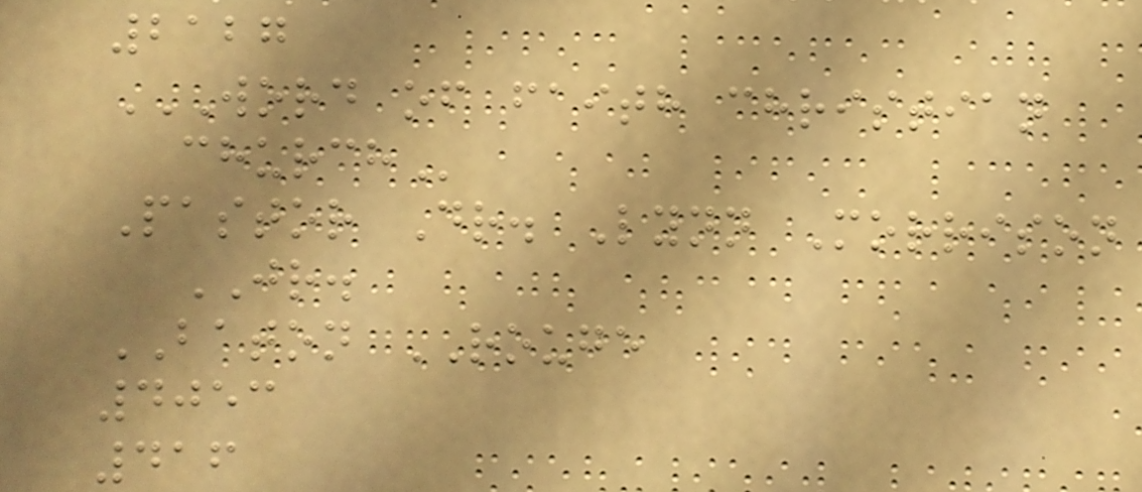2127
WORD OF FAITH CHRISTIAN
CHURCH
Pastor Dr. Lynn Morrison
JR.
BATON ROUGE
4053
416
